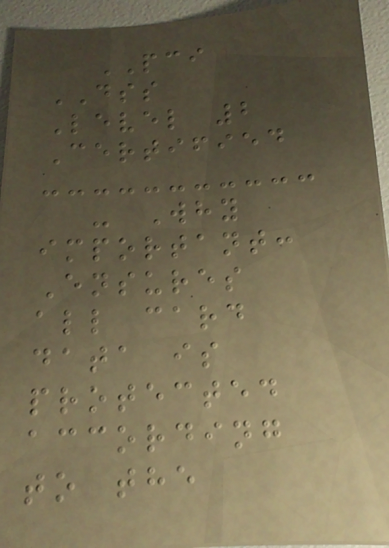PCI
DSS
Level 2
Certified
- Why
important:
Ensures
all card
data is
protected
according
to the
